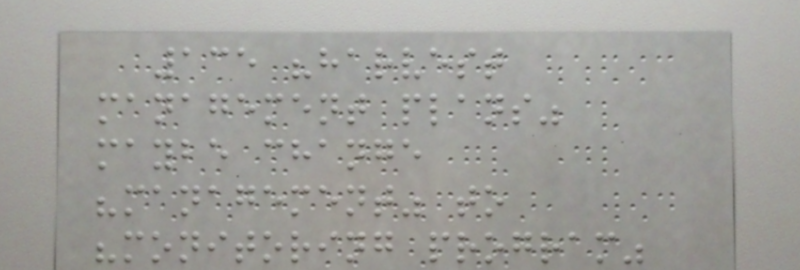135 "harvest
management plans"
maybe change
"management" to
"monitoring program"
